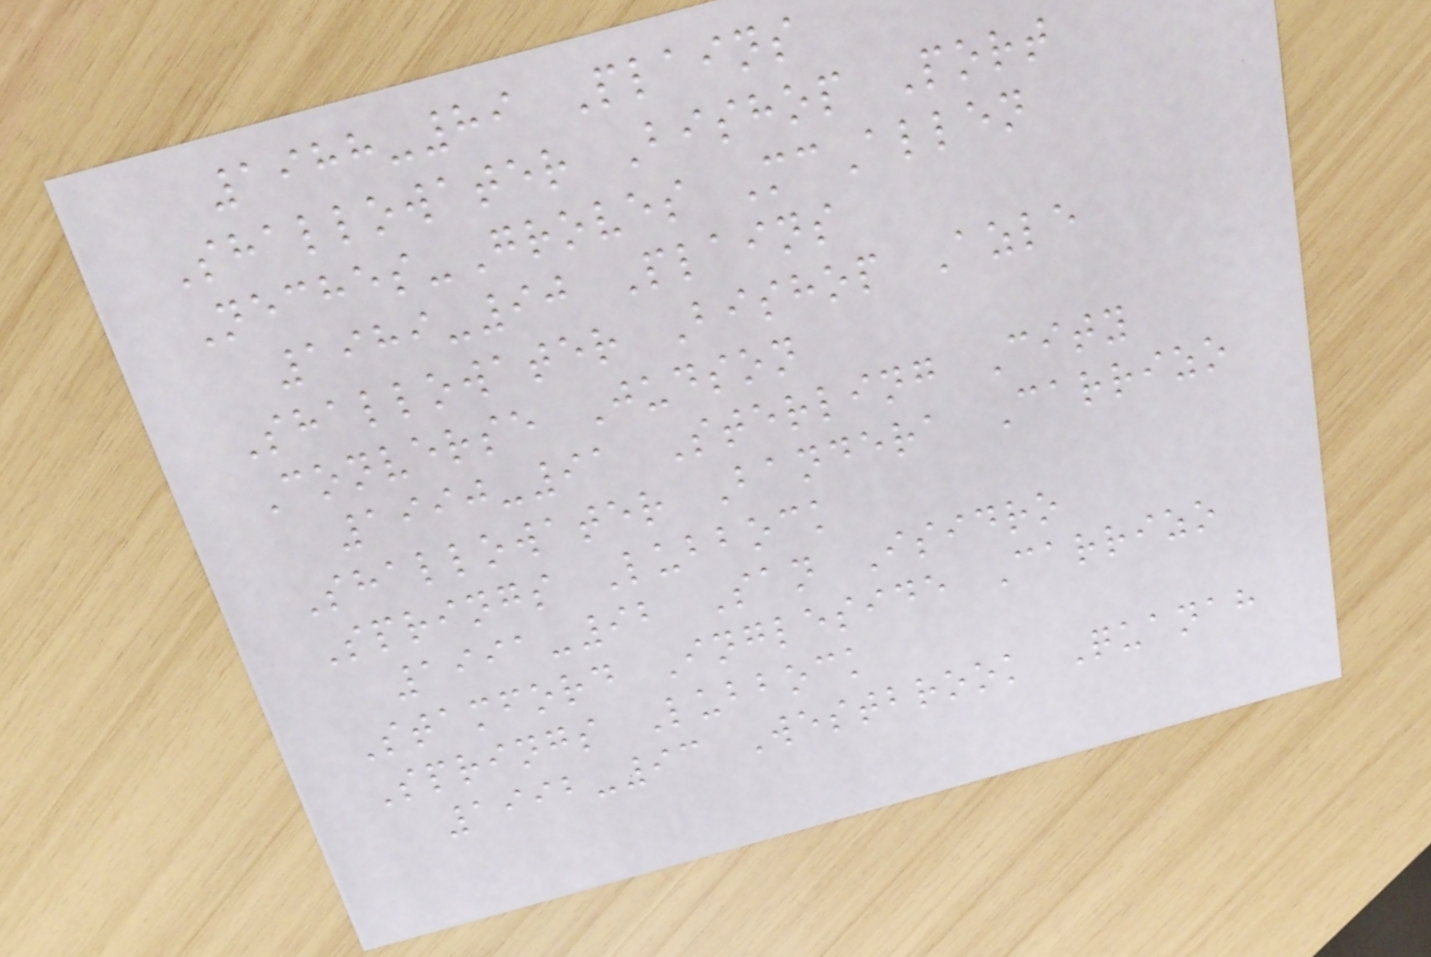1988-89 Plains
Shallowater Bishop Port
Neches-Groves McAllen
1989-90 Plains
Shallowater Bishop Azle
Converse Judson
1990-91 Sterling City
Shallowater Bandera Carrizo
Springs Lubbock
1991-92 San Isidro
Stamford Ingleside Carrizo
Springs Lubbock
1992-93 Westbrook Quanah
